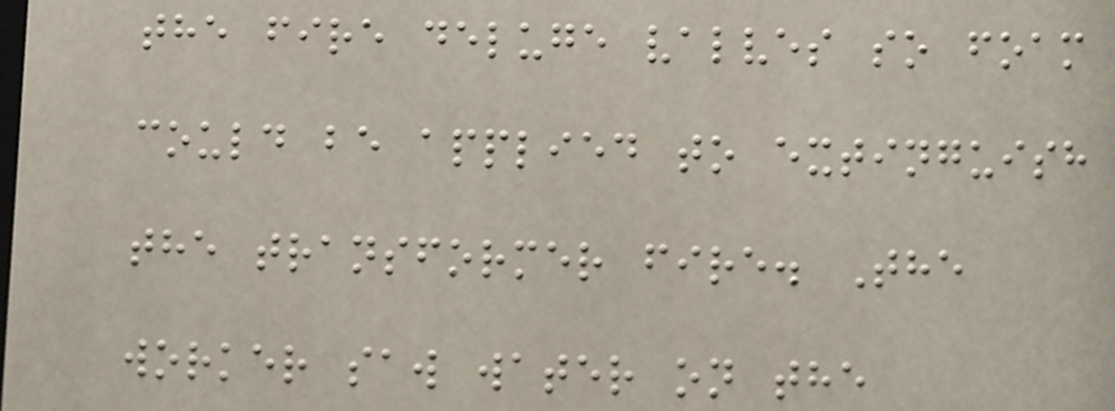the fire deluge valves so foam
could be applied to extinguish
the transformer fire. The
worker saw water on the
